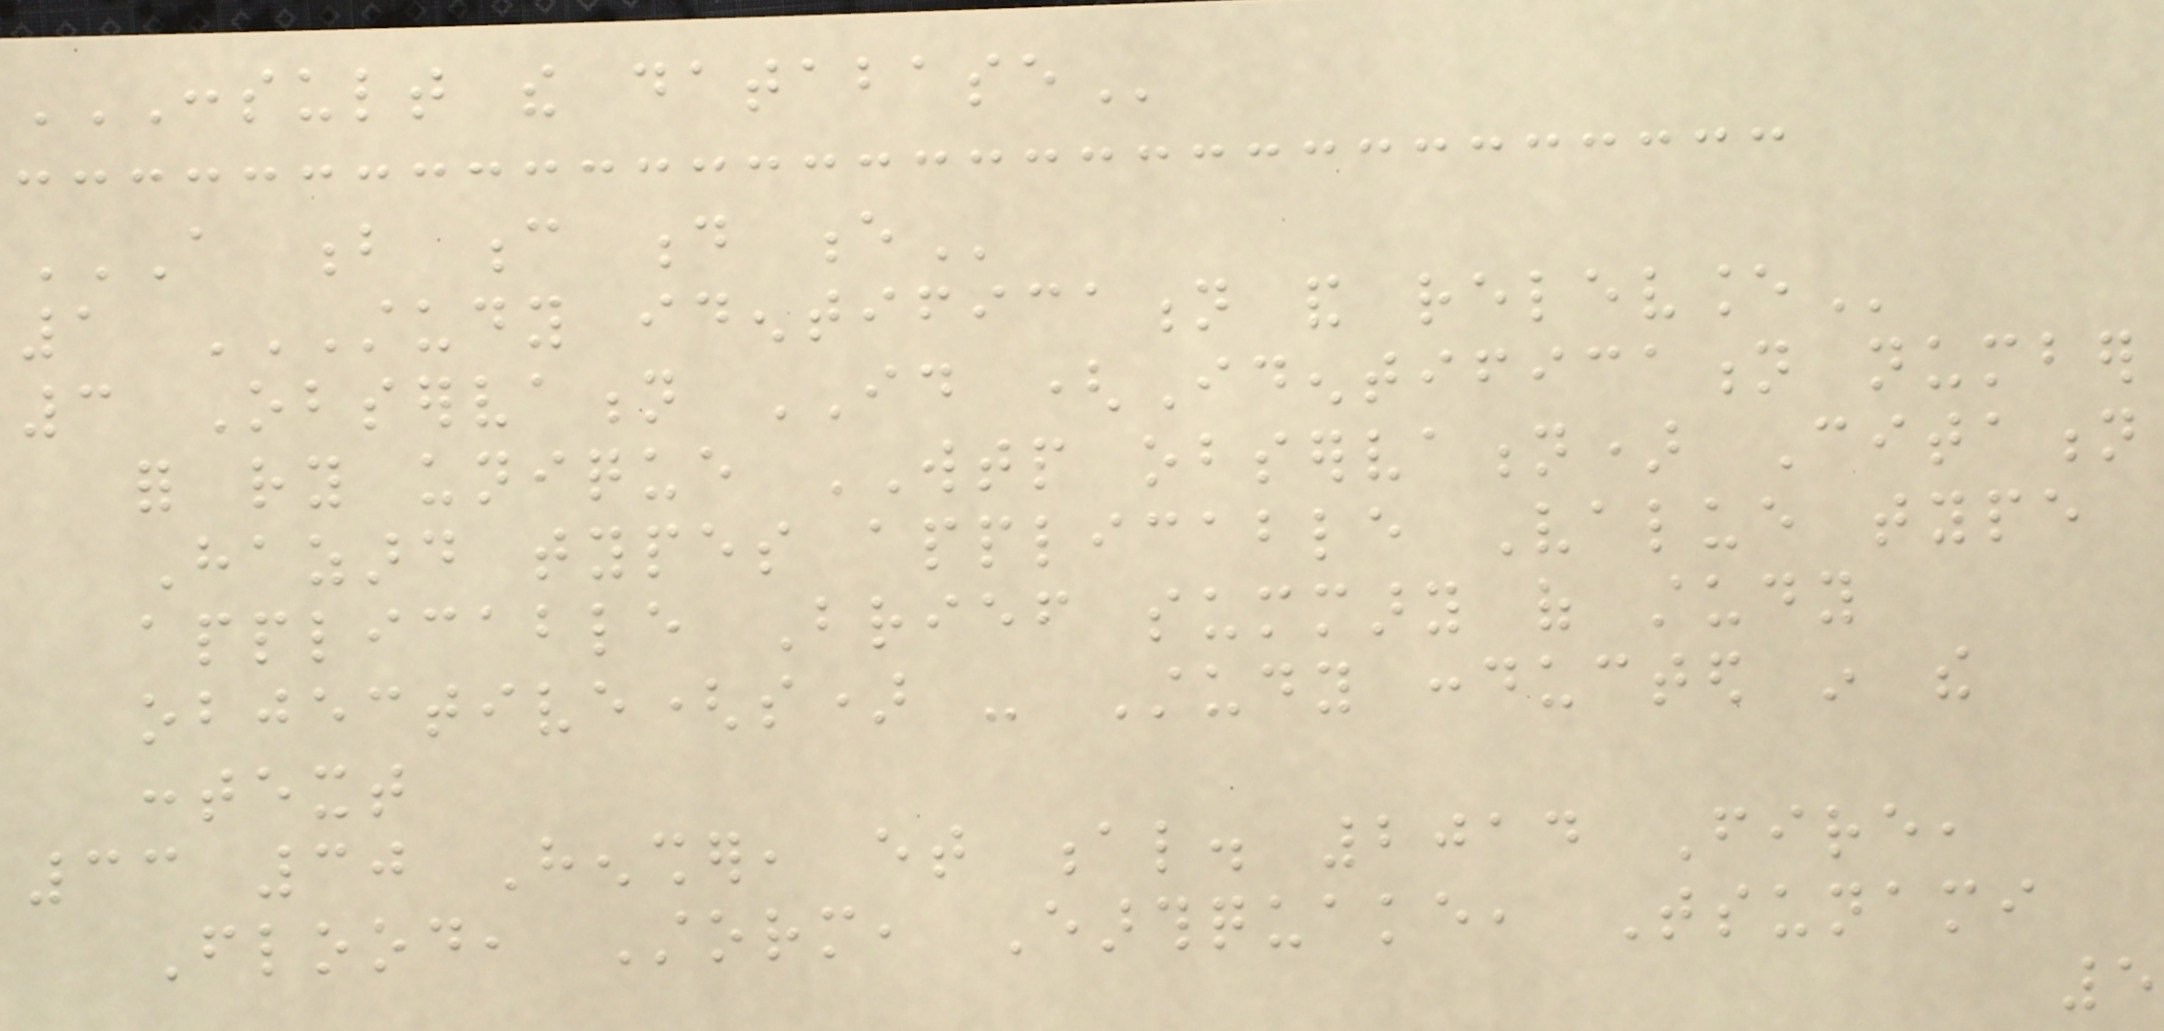CONSULT THE DATABASE
A B C D E
1 STUDY IDENTIFICATION AND RELEVANCE
3 Observation ID (Identification number
for ry unique WTP observation) Citation
Hazard types applicable Value type
applicable Brief summary of study
objective(s) - Study conducted in the
context
33 30 Hensher, et al. 2014 Fire,
Flood, Storm, Earthquake, Tsunami
5
